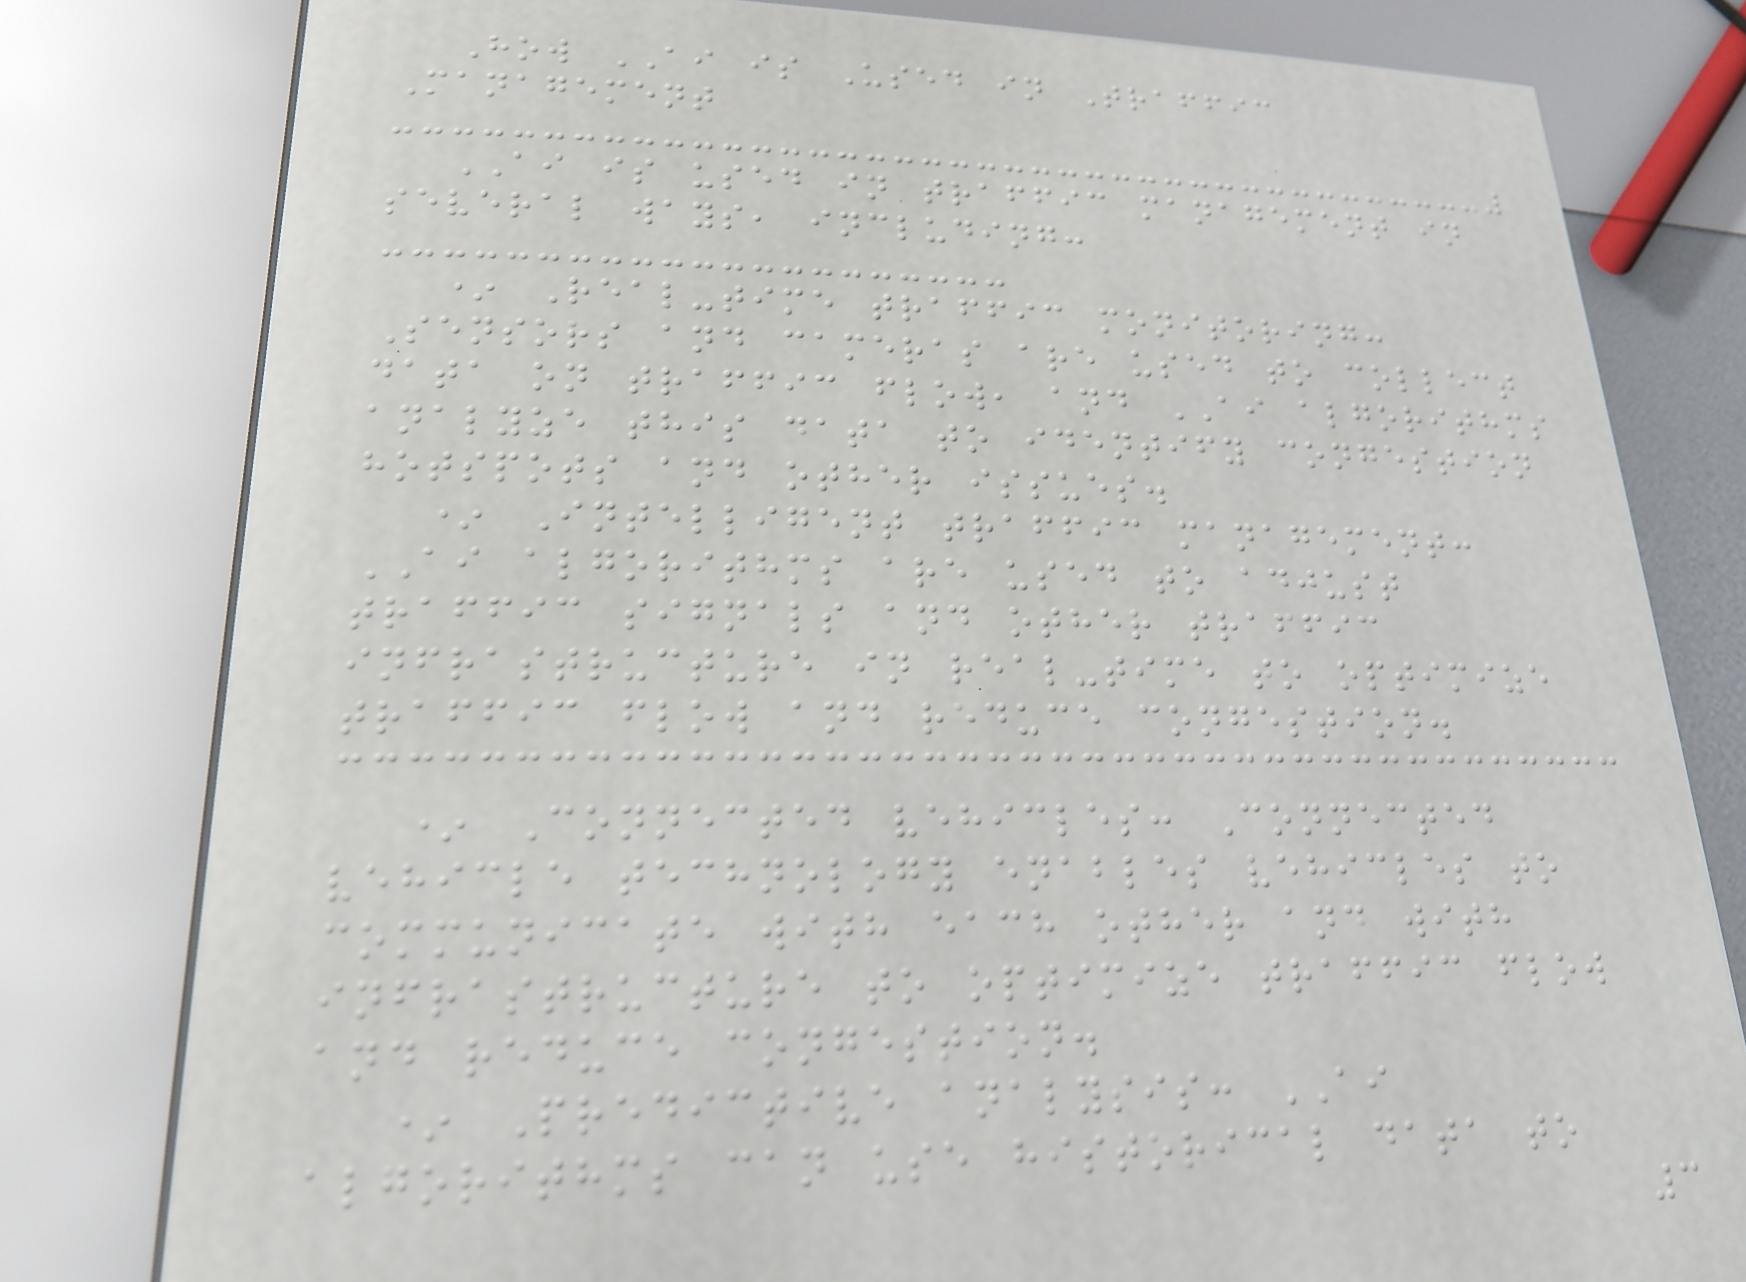How AI is Used in Traffic
Management
AI is used in traffic management in
several ways, including:
* Real-time traffic monitoring:
Sensors and cameras are used to collect
data on traffic flow, and AI algorithms
analyze this data to identify congestion
hotspots and other issues.
* Intelligent traffic management:
AI algorithms are used to adjust
traffic signals and other traffic
infrastructure in real-time to optimize
traffic flow and reduce congestion.
* Connected vehicles: Connected
vehicle technology enables vehicles to
communicate with each other and with
infrastructure to optimize traffic flow
and reduce congestion.
* Predictive analysis: AI
algorithms can use historical data to
3
